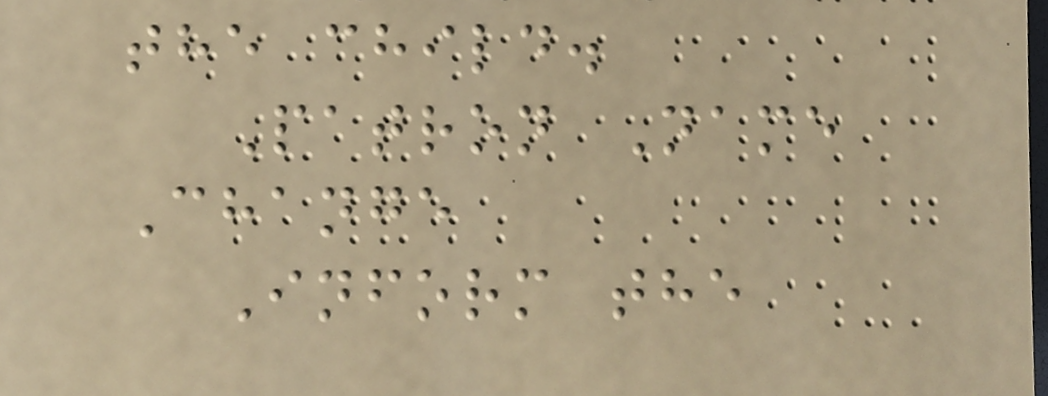the child.
Patron Name
Change
Inform the
